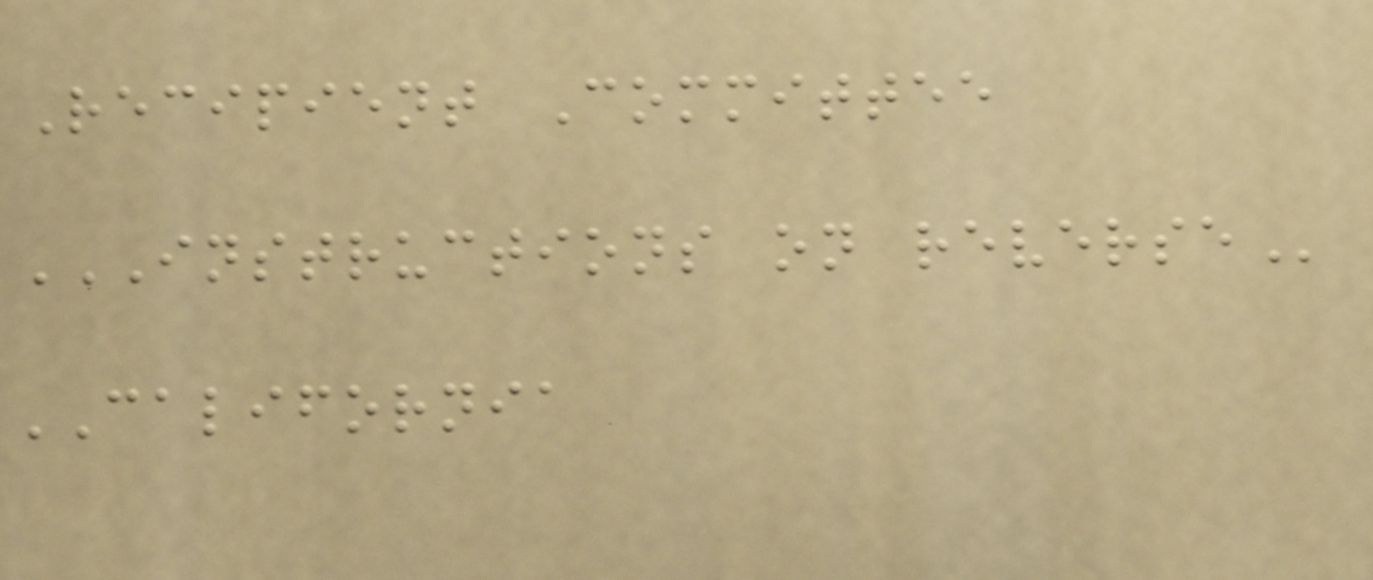Recipient Committee
INSTRUCTIONS ON REVERSE
CALIFORNIA
